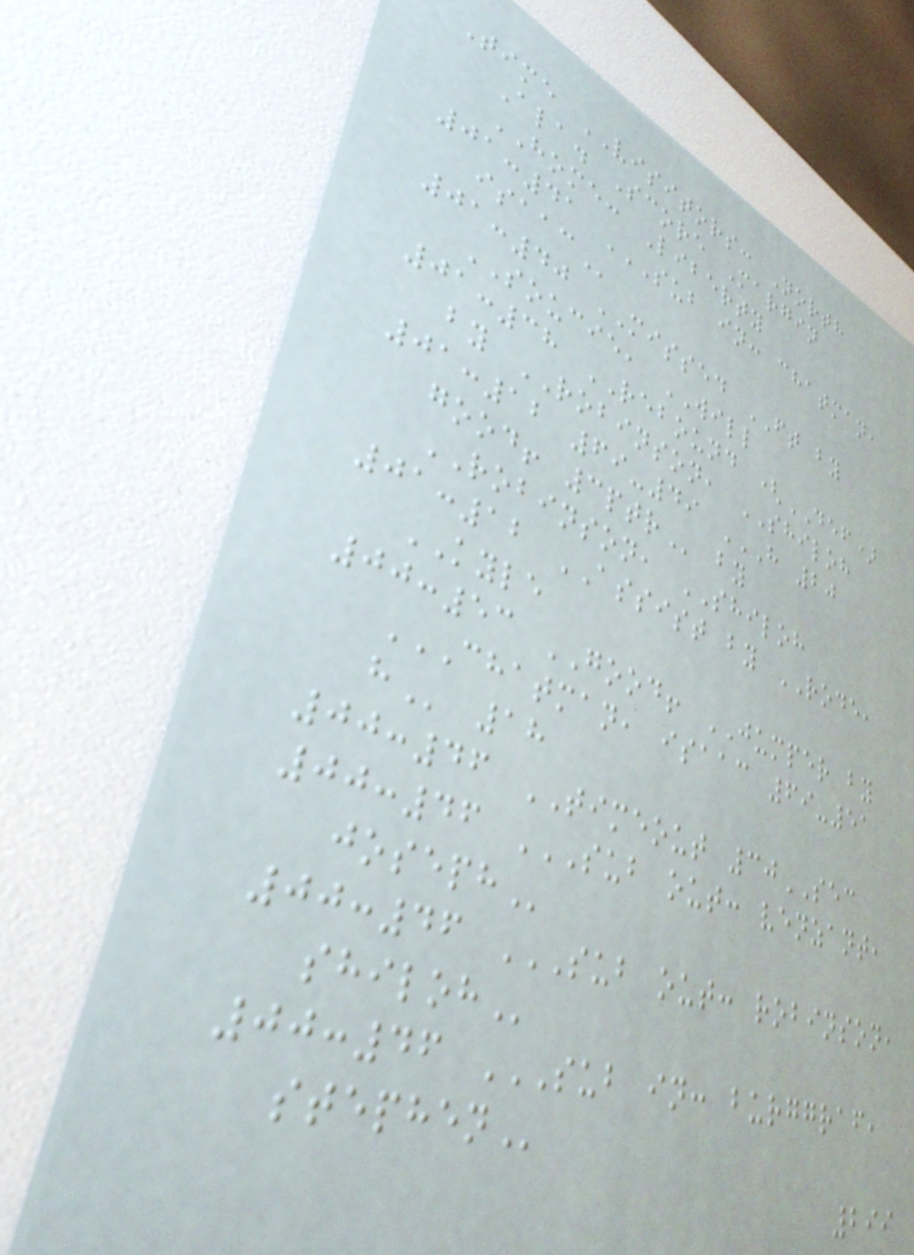Time VISITORS: North
Ala. Score Margin
HOME: Liberty
01:41 SUB IN: CHATMAN,
ISAAC
01:40 MISSED FT by
SOUCIE, WILL
01:38 REBOUND (DEF)
by ROBINSON, SHILOH
01:12 69-49 H 20
GOOD! 3PTR by
ROBINSON, SHILOH
01:12 ASSIST by RODE,
KYLE
00:53 GOOD! JUMPER by
CHATMAN, ISAAC 69-51
H 18
00:46 TIMEOUT 30SEC
00:46 SUB OUT: VENZANT,
JOSEPH
00:46 SUB OUT: ROBINSON,
SHILOH
00:46 SUB IN: BURGGRAF,
STEPHEN
299
